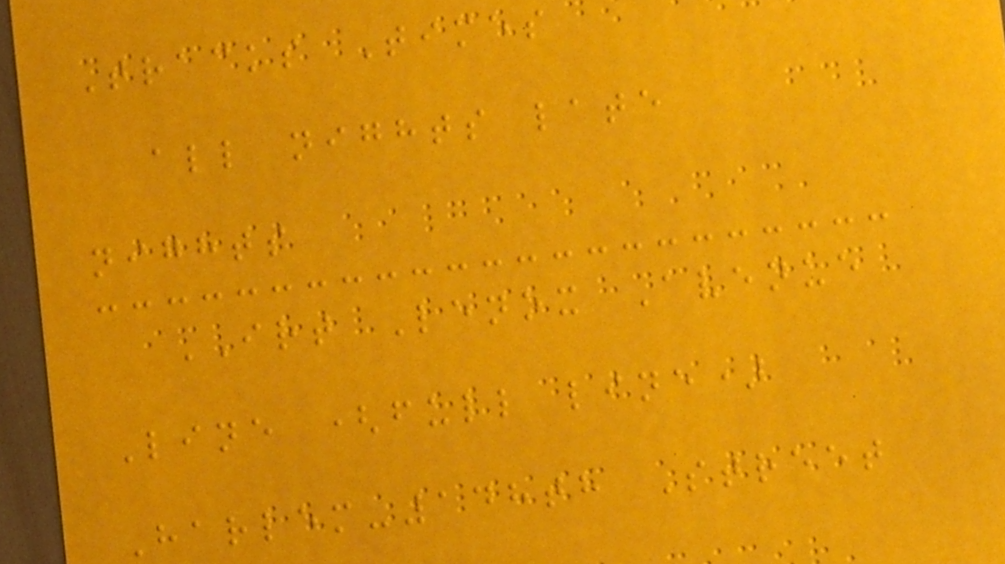Tracks Times
all nights late
nights
IRT Lenox Avenue
Line (full line)
Harlem-148th Street
